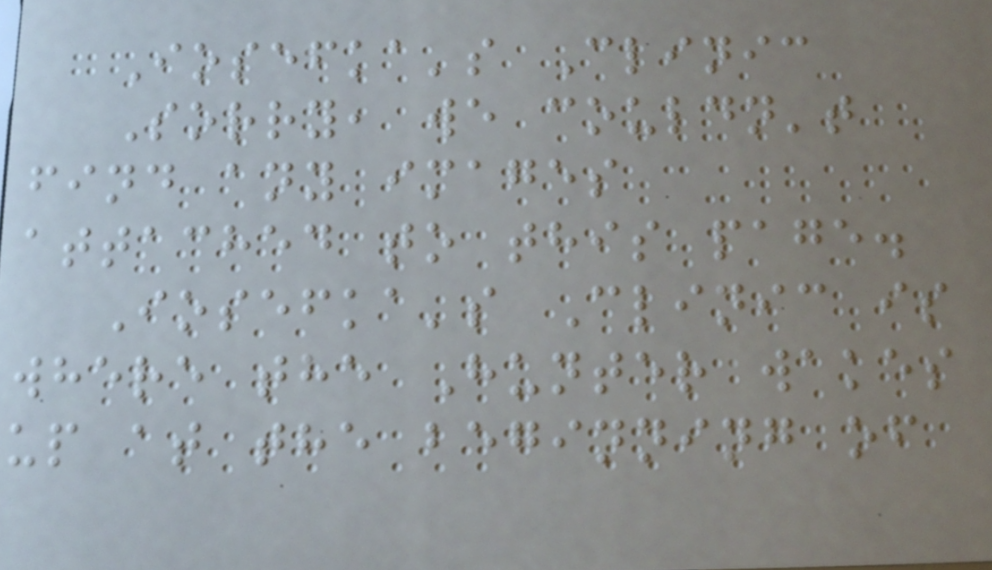Iosefka's Clinic
Sorry, we couldn't
find any images
attached to this page.
Iosefka's Clinic is
where the Hunter wakes
up at the beginning of
